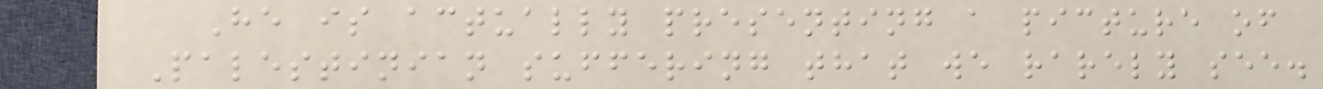He is actually presenting a picture of
Palestinian suffering that we rarely see.
